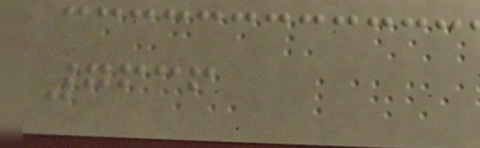7636
